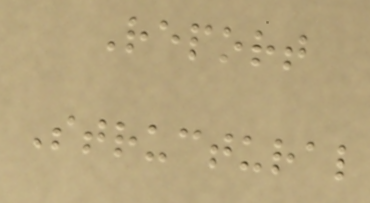Report
Structural
